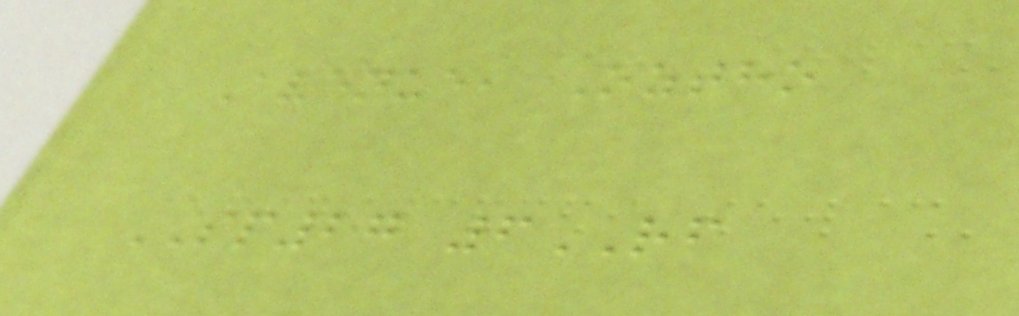Avenue, Oztho
SP27 6RF
